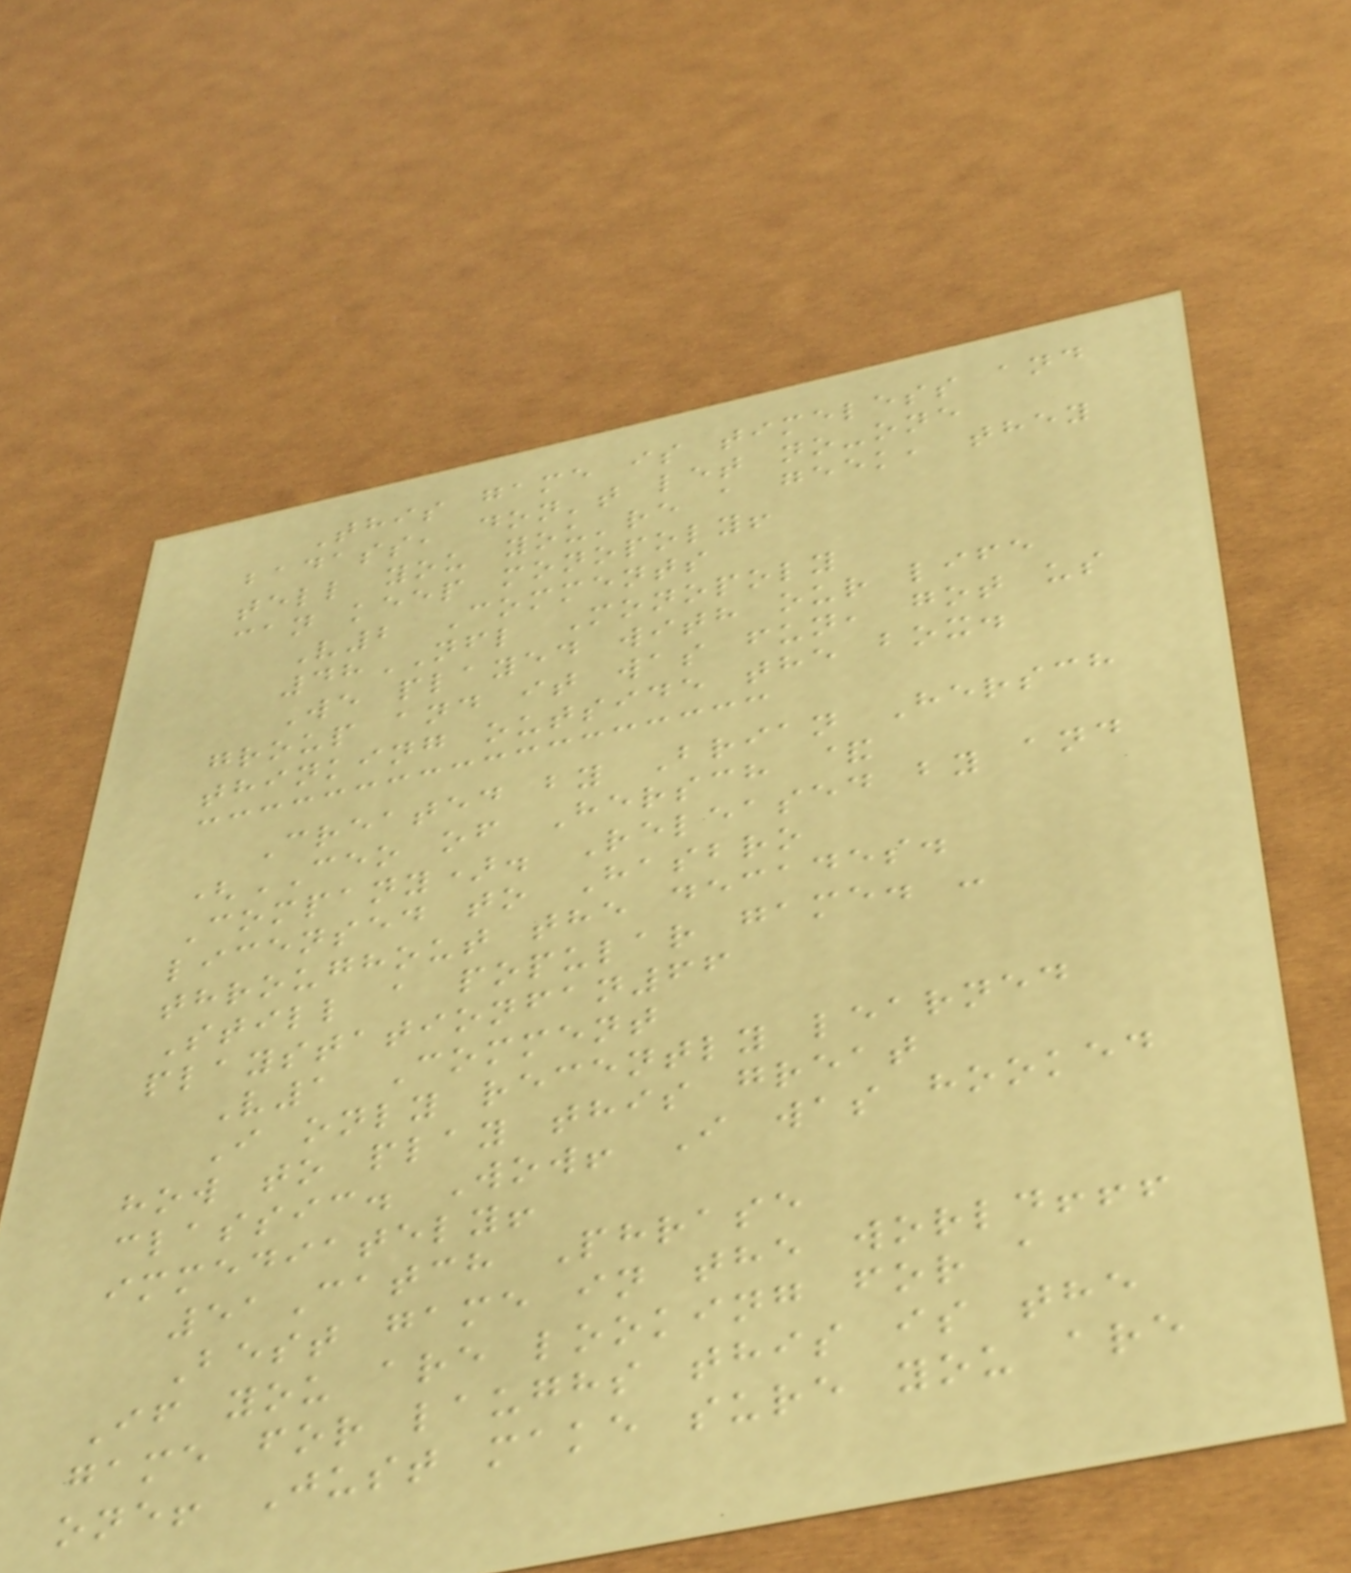This game is timeless and
badass, don't let no-one
tell you you're a geek, they
can keep monopoly!
V2 Comments
48NFL Monopoly
We played with our life
group and it was fun, got us
thinking outside the box.
Created by Brian Hersch
(CEO of Hersch &
Company). Released by and
licensed to Hasbro
throughout the decades.
Still a popular game. -
playstationfan66
V1 Comment
I only recently learned
how to play this great
classic. Wow! I was hooked
immediately!
51Catch Phrase
Best game in the world!!!
If you are looking for a
game for laughs this is the
one! Just make sure you are
